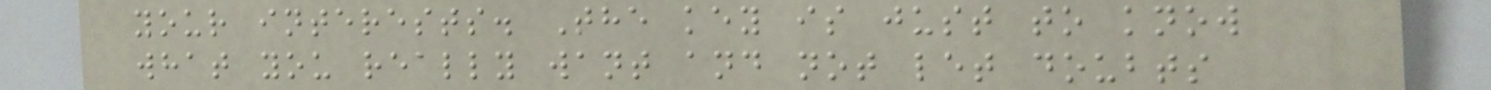your interests. The key is just to know
what you really want and not let doubts
